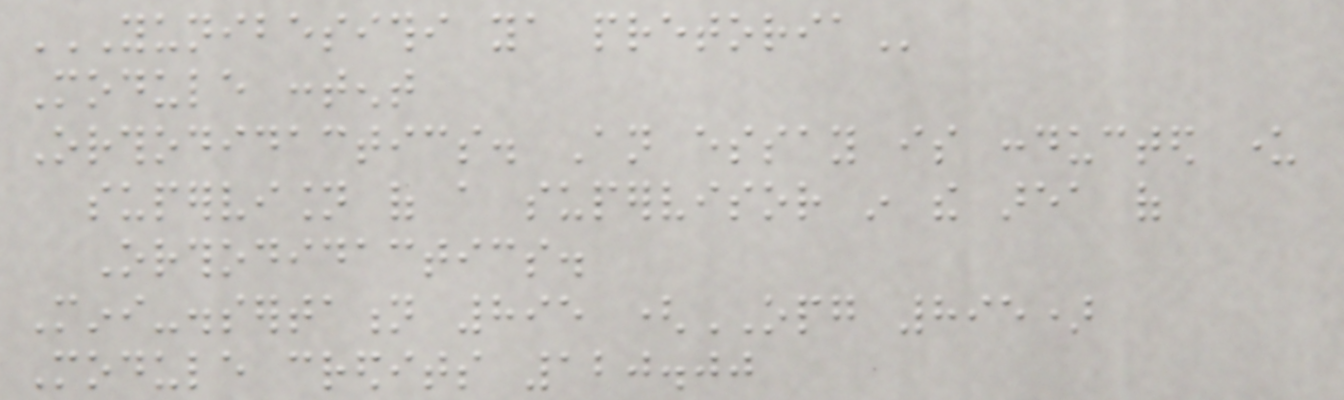YUNIBESITHI YA PRETORIA
Module content
Orthodidactics. An essay is conducted under
supervision of a supervisor in the area of
Orthodidactics.
Mini-dissertation 895 (OPG 895)
Module credits 120.00
